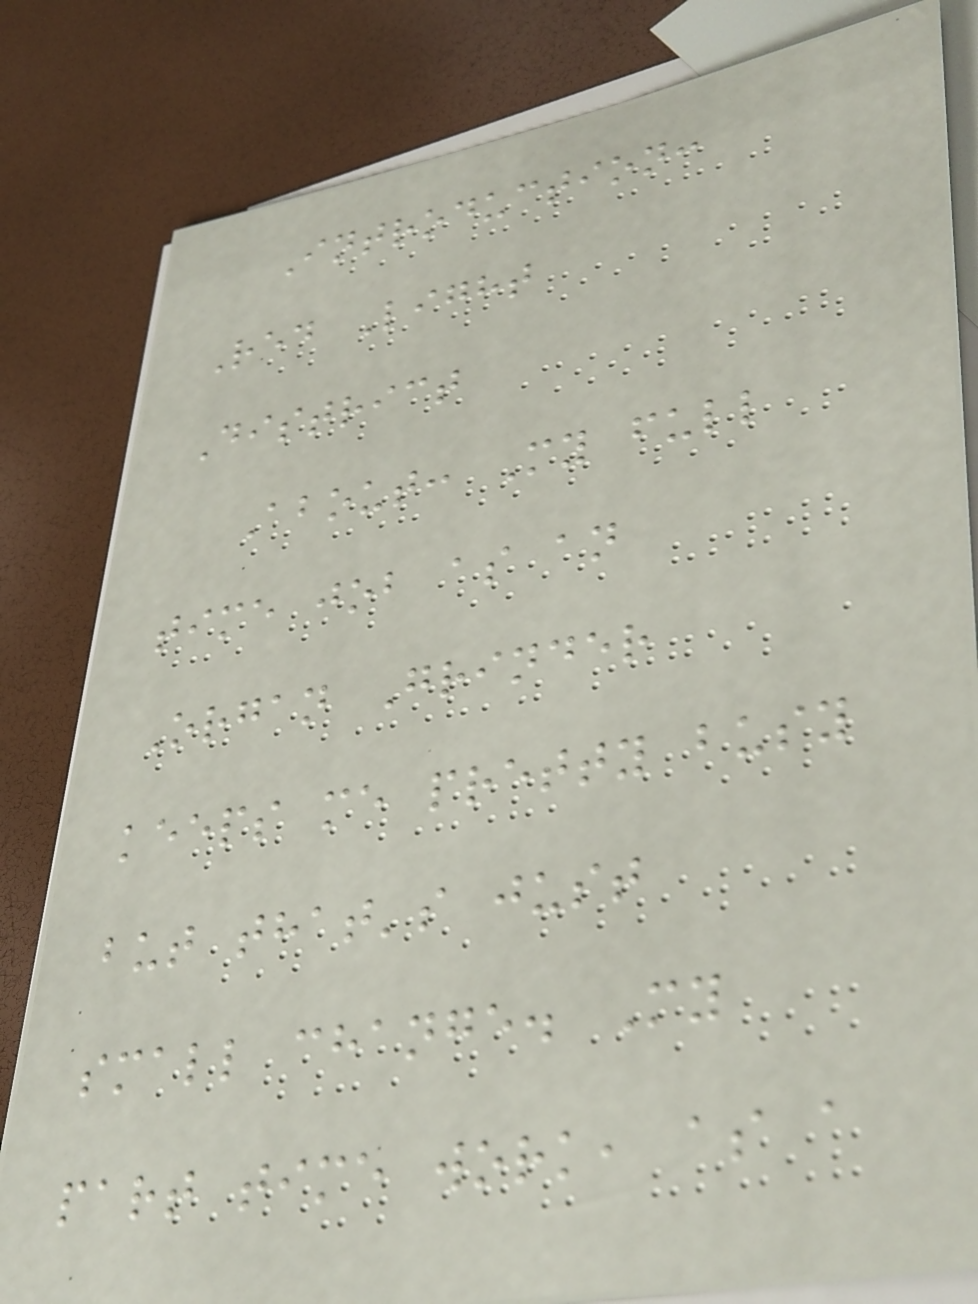Introduction:
Red Light
District
About: My full
time job as an
Organ Grinder
keeps me pretty busy
but that's just
small change. My
part time work, as a
